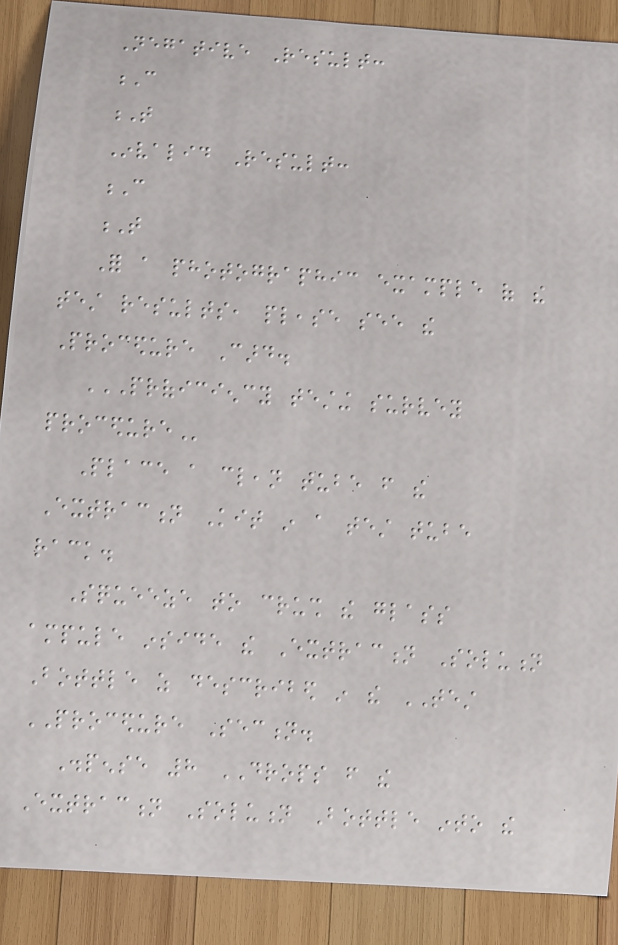Negative Result:
C
T
Invalid Result:
C
T
For a photographic example of the
test results, please see the
Procedure Card.
PROFICIENCY TESTING SURVEY
PROCEDURE
Place a clean tube from the
Extraction Kit in a test tube
rack.
Squeeze to crush the glass
ampule inside the Extraction Solution
Bottle as described in the TEST
PROCEDURE Section.
Dispense 8 DROPS from the
Extraction Solution Bottle into the
